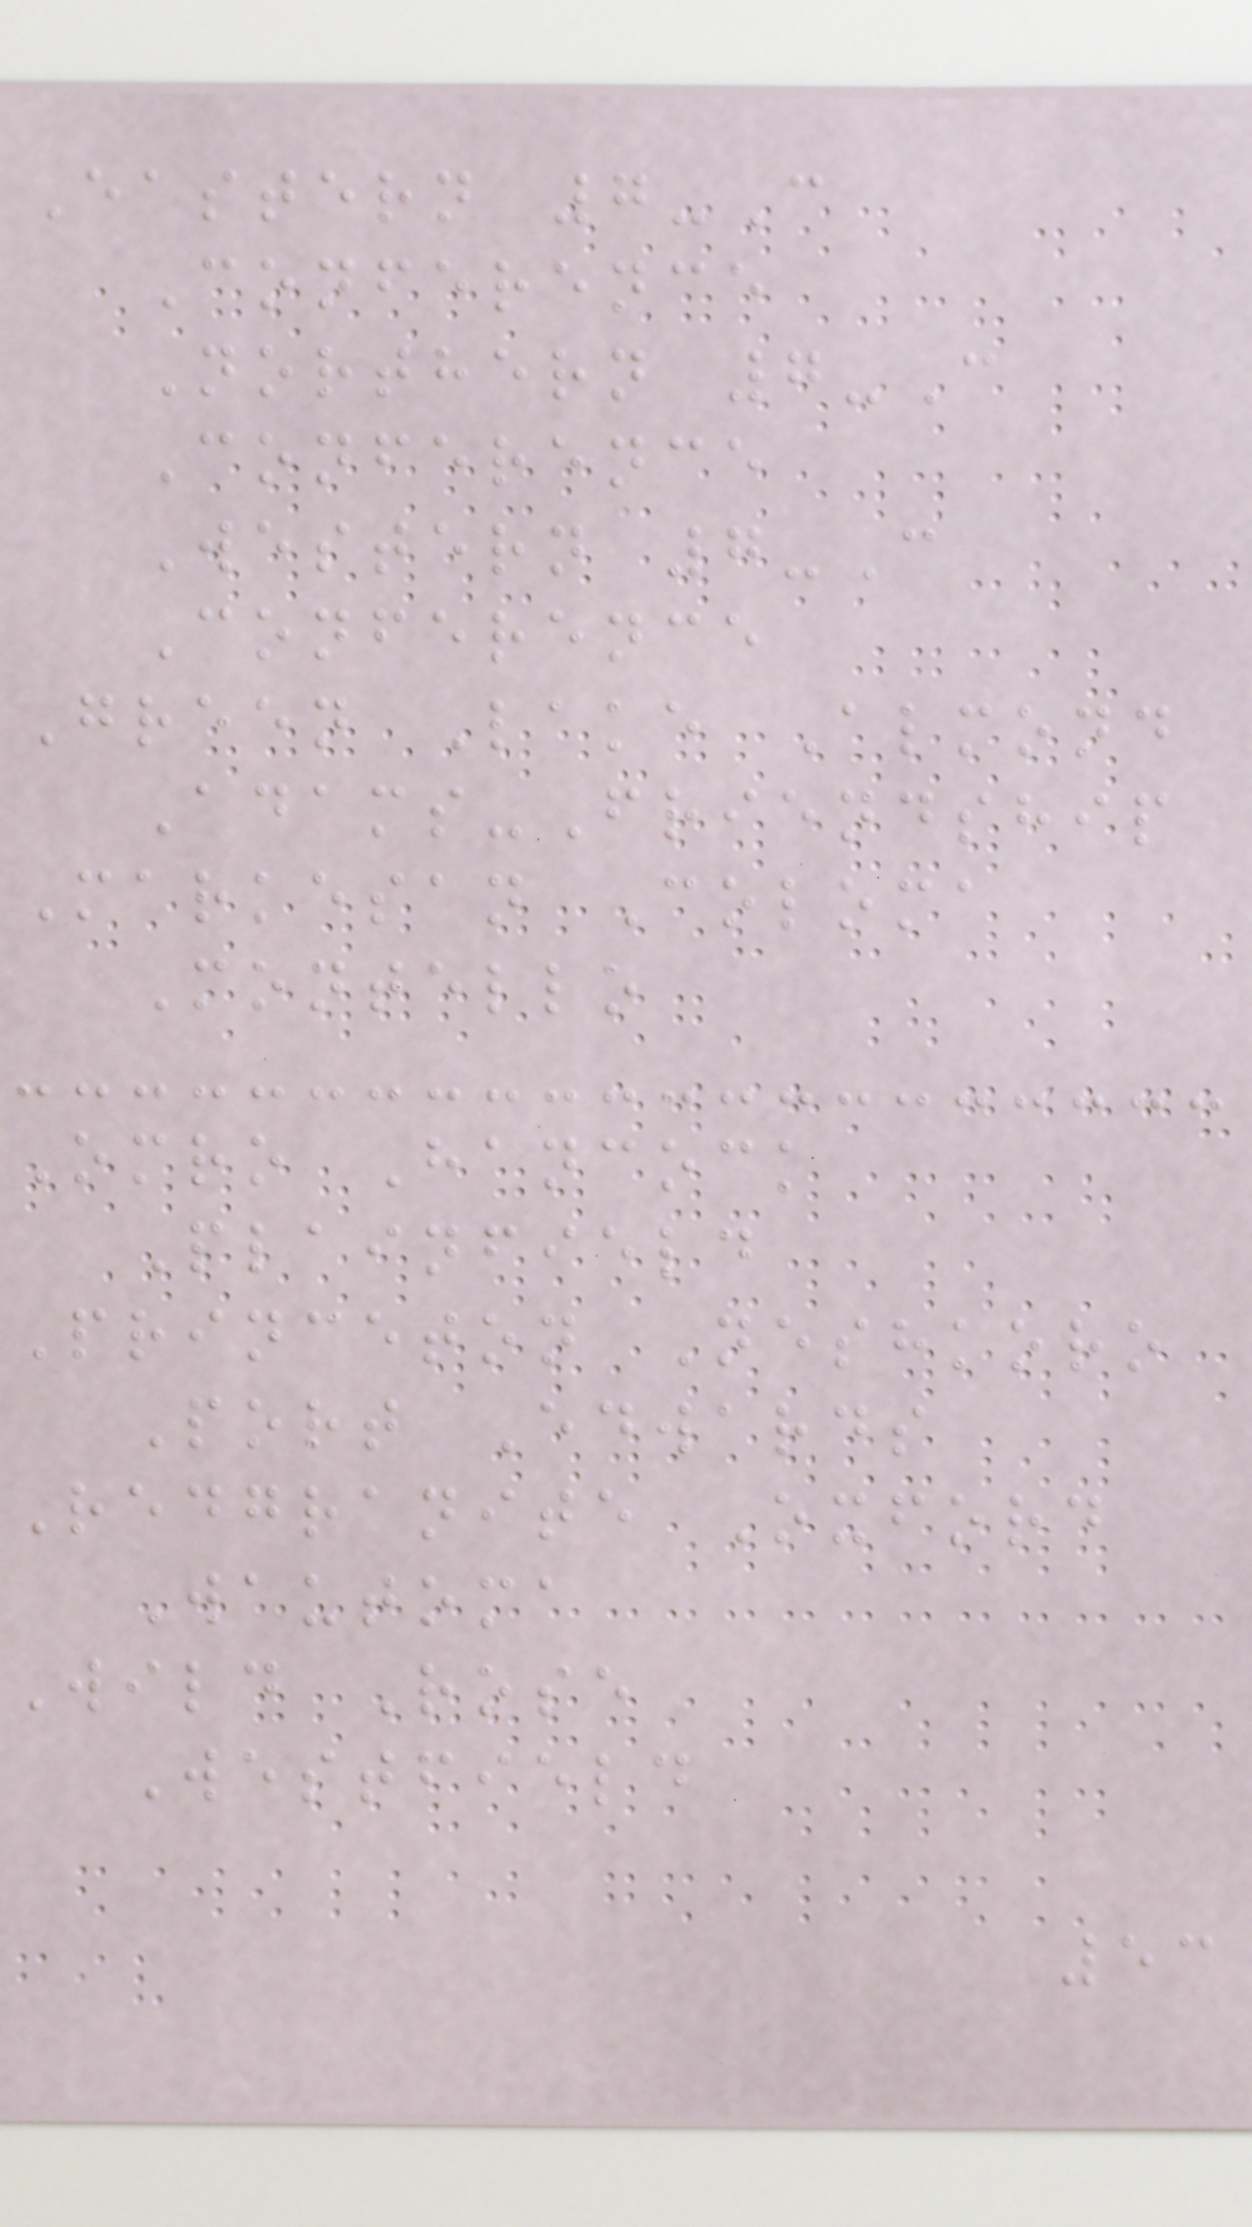Eastern 7-C
Conference
Northern 7-C
Conference
Western 7-C
Conference
Green Lake Almond
Adams-Friendship
Markesan Coloma
Montello
Omro Hancock
Plainfield
Princeton Neshkoro
Port Edwards
Redgranite Oxford
Wautoma
Wild Rose
Westfield
53
